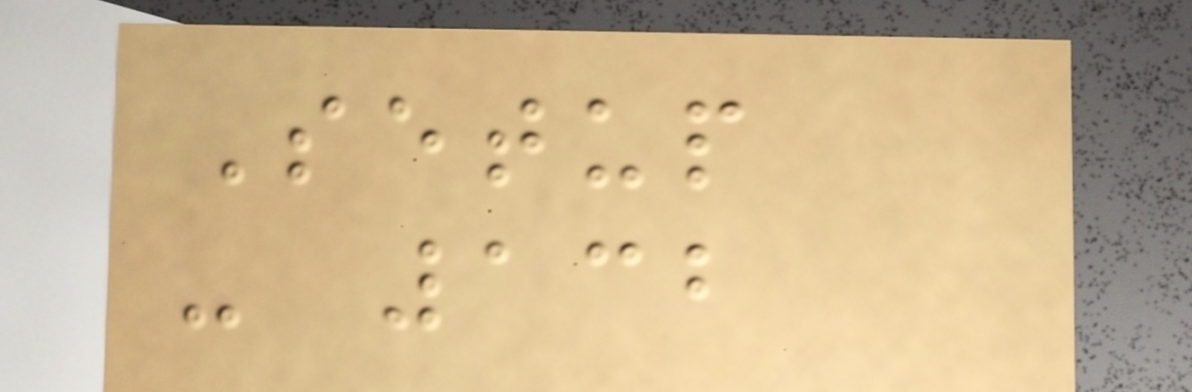Setup
- 132
